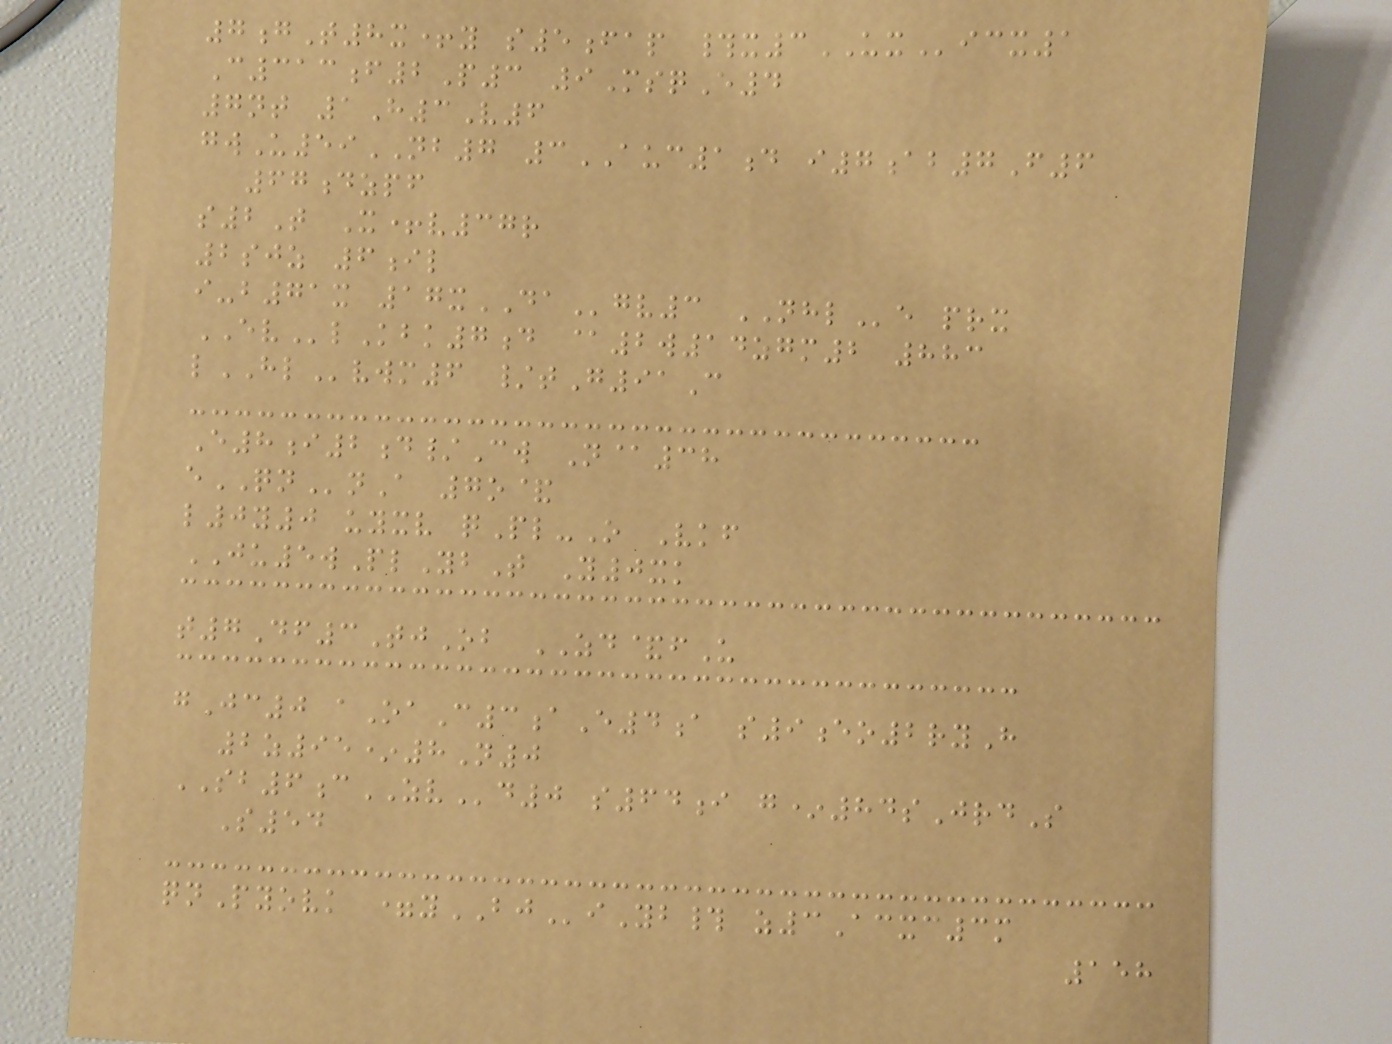7gT8x+y s5fap #x3UXicx1
C313f2P3 9MsqE4
7nt 1H3V6
gwU59NB7 3AUC1d i7ab7F6
67dzpf
s2T X+v37r
2sjz 6il
i-b71x 17xDAgv3 NHLe prx
EVlKbk7d @2w14zgm2 883
lHLvwm6 /tG91C
E8i2d/Cw N@38
eQNnA 7o&
l0y0 uyxv qPl-O Vkf
JU5wPlYbT Y0xk
t7Df3TjOb ZD&fU
gJc0 aOaC3aE4a s9eo2ryH
2z95*8N0
SB6cZVd0 s64i g*84sJrdS
S54
qnPyovk =yBJiYb# z3Acxc3m
158
